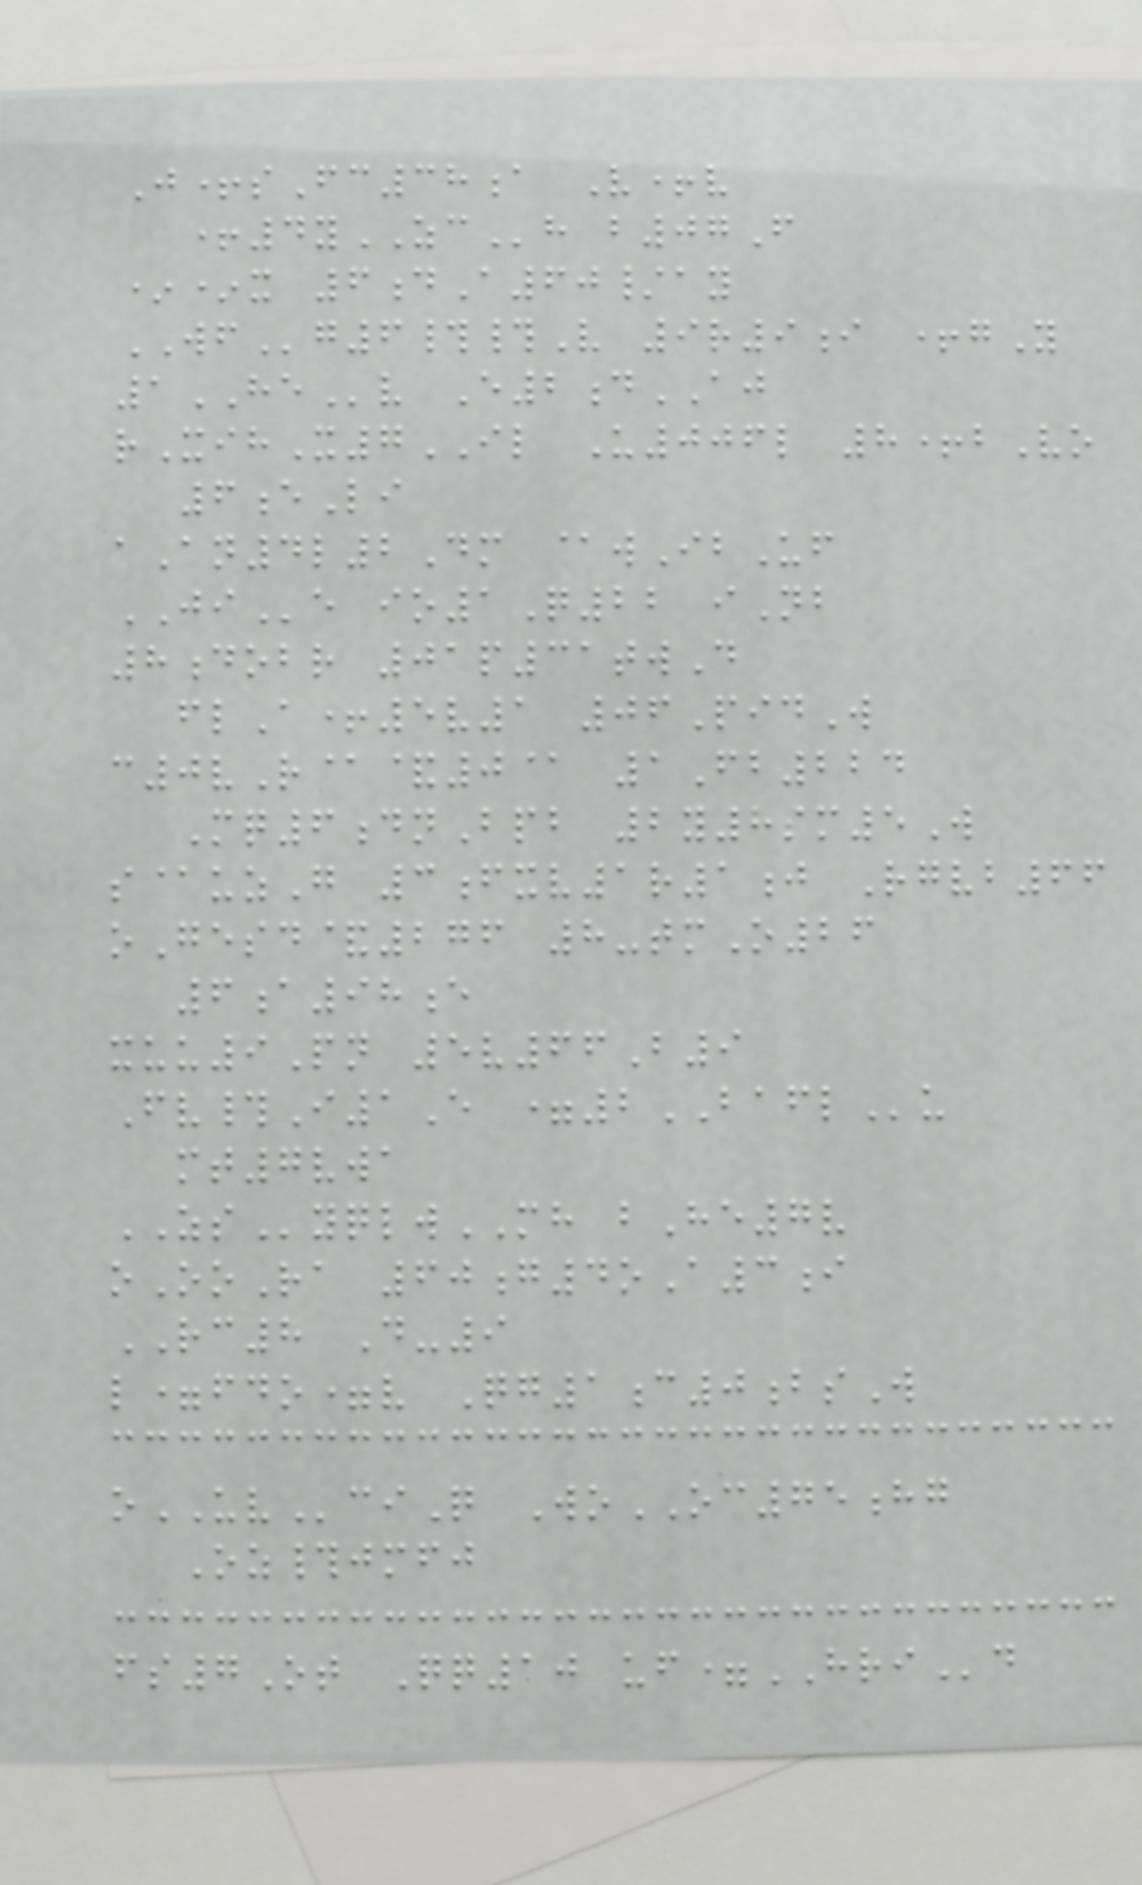J+sFc38a V+v
+4yZCh b07F
**x 6dA60/ay
WFg6##V 9r9i +gY
1HEv E2dAJ
rXihX7IL U006l 8+bVo
6eLi
aAn4l2Dm @wIbUf
JIe io1Q22 iNb
8dobr 01p31twD
flA+5v1 06PidW
c0vR@&0@ 1Fb224
Mq6dnBpb 2y8sm5W
s@uzG 3fxv1r1j Rgvb66
oGesd&276 8-tmO26
6a98e
xuu9Pn 5v66B9
Fv#I1E =2BAFLu
mt7vwa
ZSyqlwMH bHe7v
oOoRa 60g4oA3i
RC8 D-9
l=fdo=v Qg1c0bsW
oUVciQ WoOC75hg
Oz#jmfj
fs7Ot Qq10 uf=HRId
